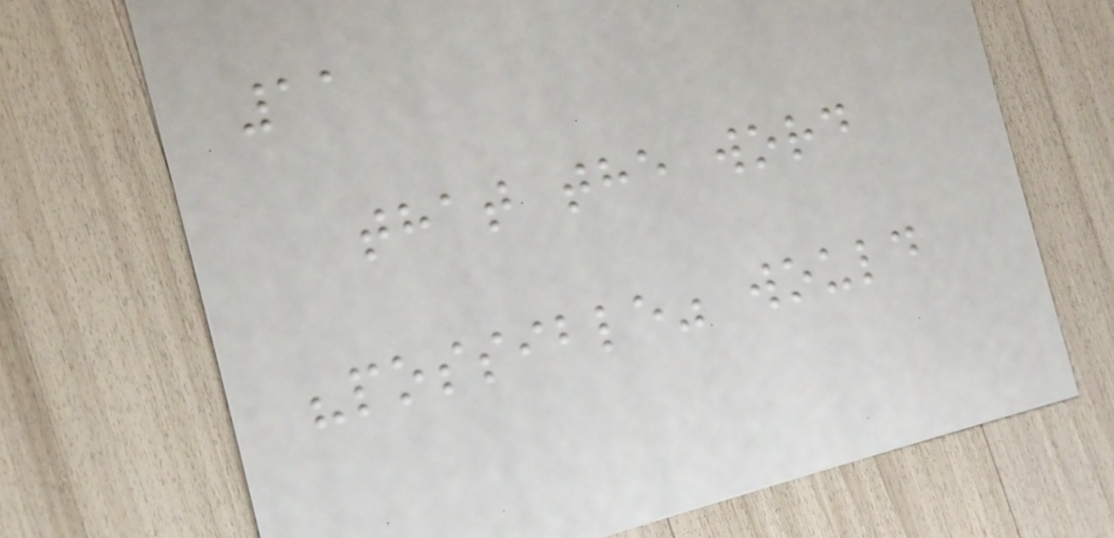11
that the word
"possible" would
